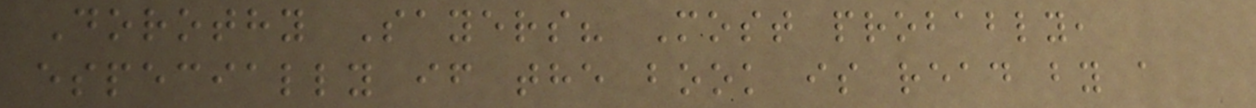Dorothy Sayers? Most probably,
especially if the book is read by a
